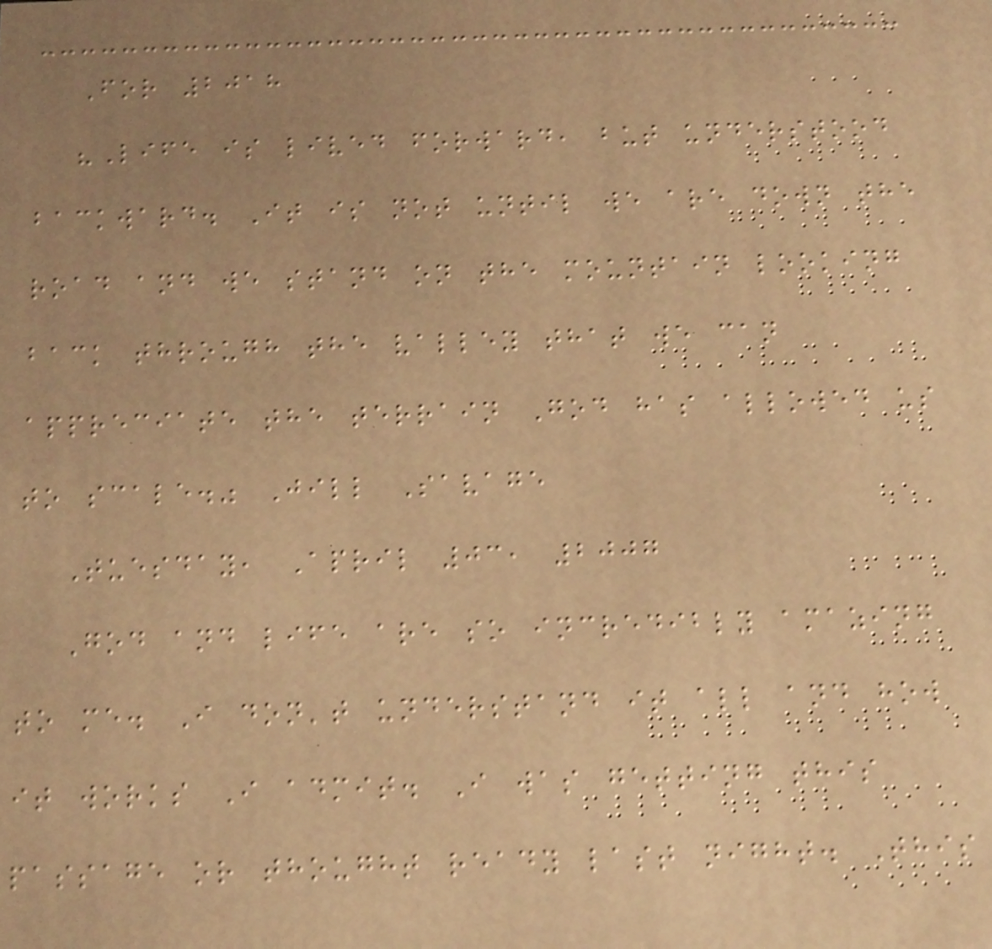For 2018
"Life is lived forward, but understood
backward. It is not until we are down the
road and we stand on the mountain looking
back through the valley that we can
appreciate the terrain God has allowed us
to scale." Jill Savage
Tuesday, April 03, 2007
God and life are so incredibly amazing
to me. I don't understand it all and how
it works I admit. I was getting this
passage or thought ready last night. This
